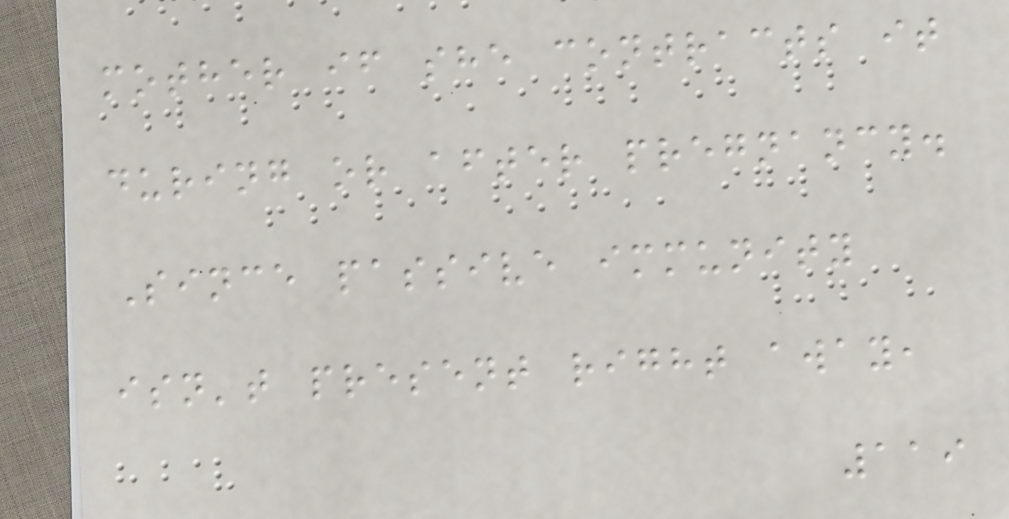mother if she contracts it
during or after pregnancy.
Since passive immunity
isn't present right away,
119
